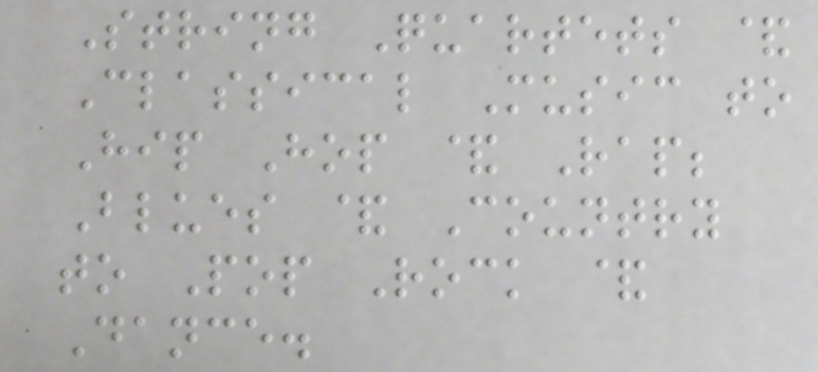String Quartets &
Classical Music to
Hip Hop & Rap;
Blues & Country
to Pop Rock &
Dance.
